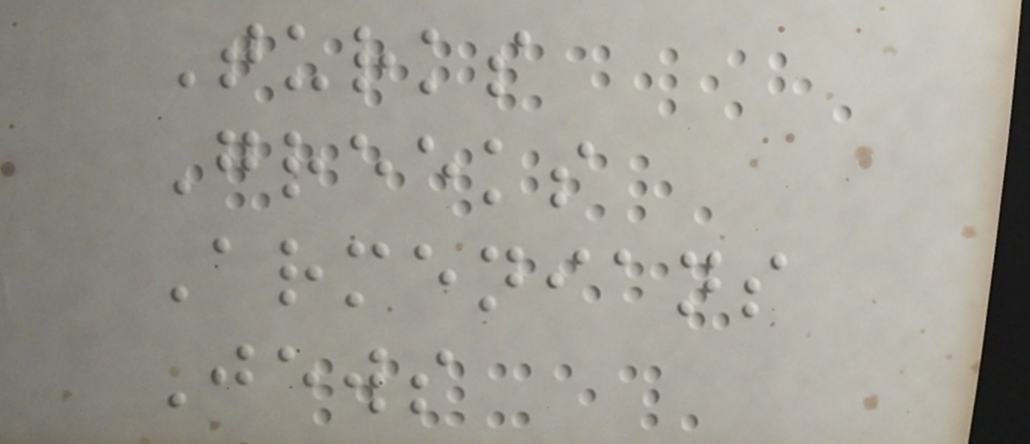Turks
Greeks
Armenians
Jews
